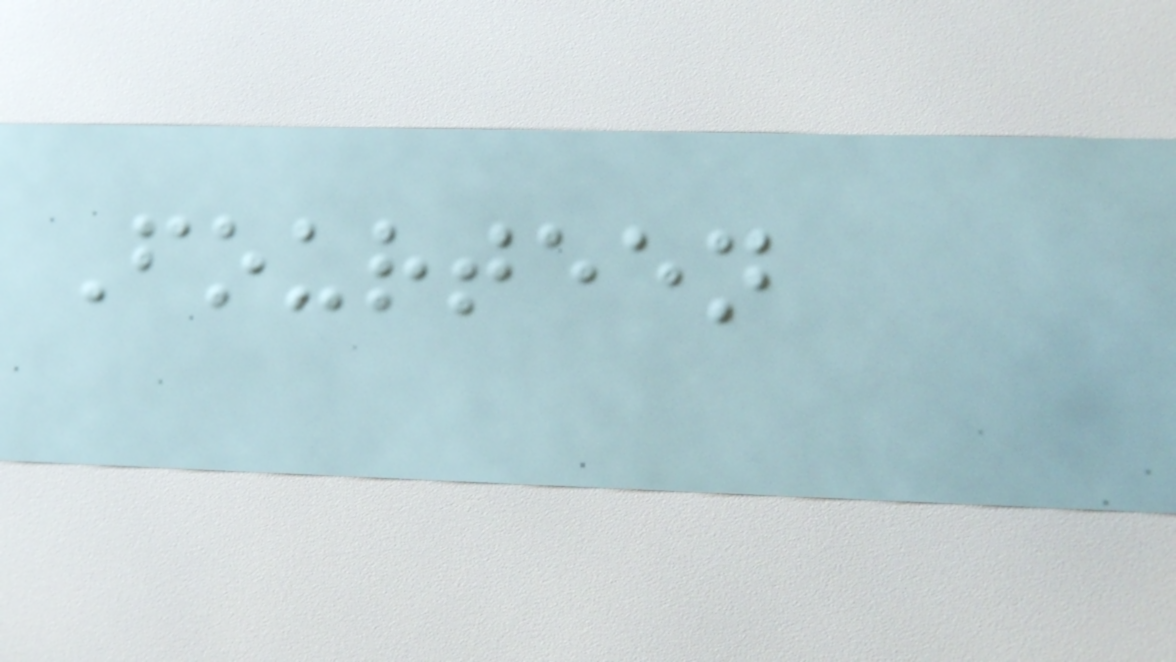Fourteen
